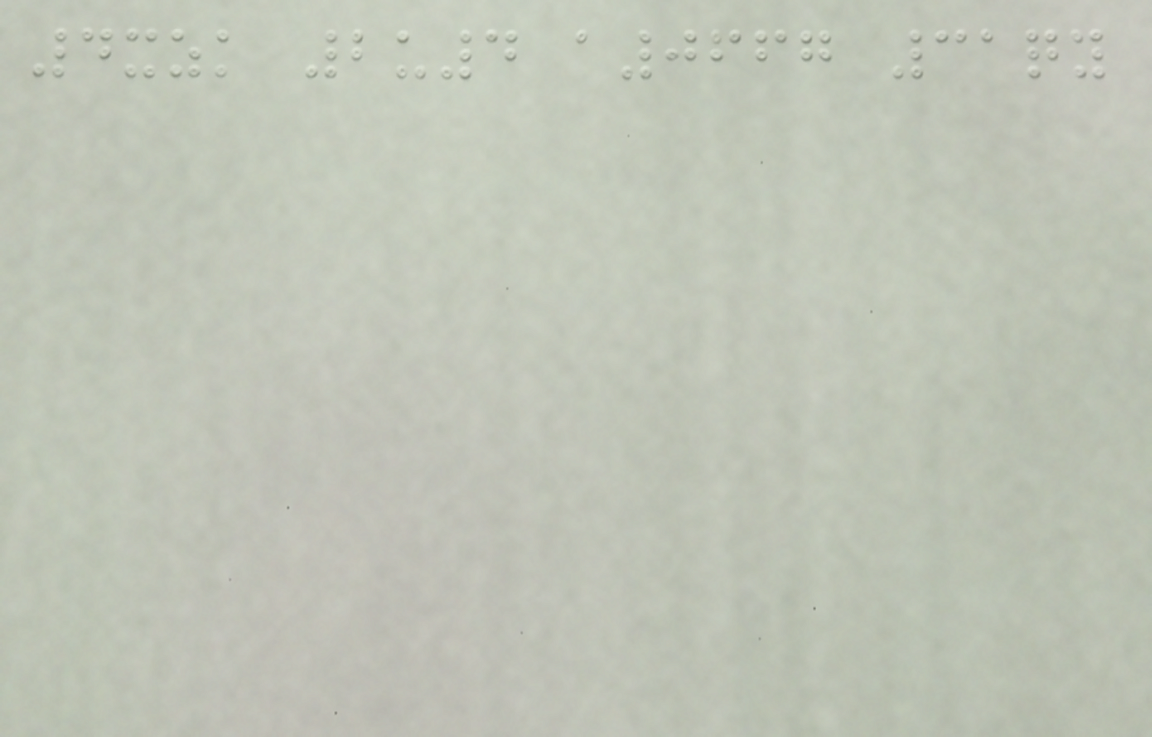4xzk 2u4 a0667 31qy
